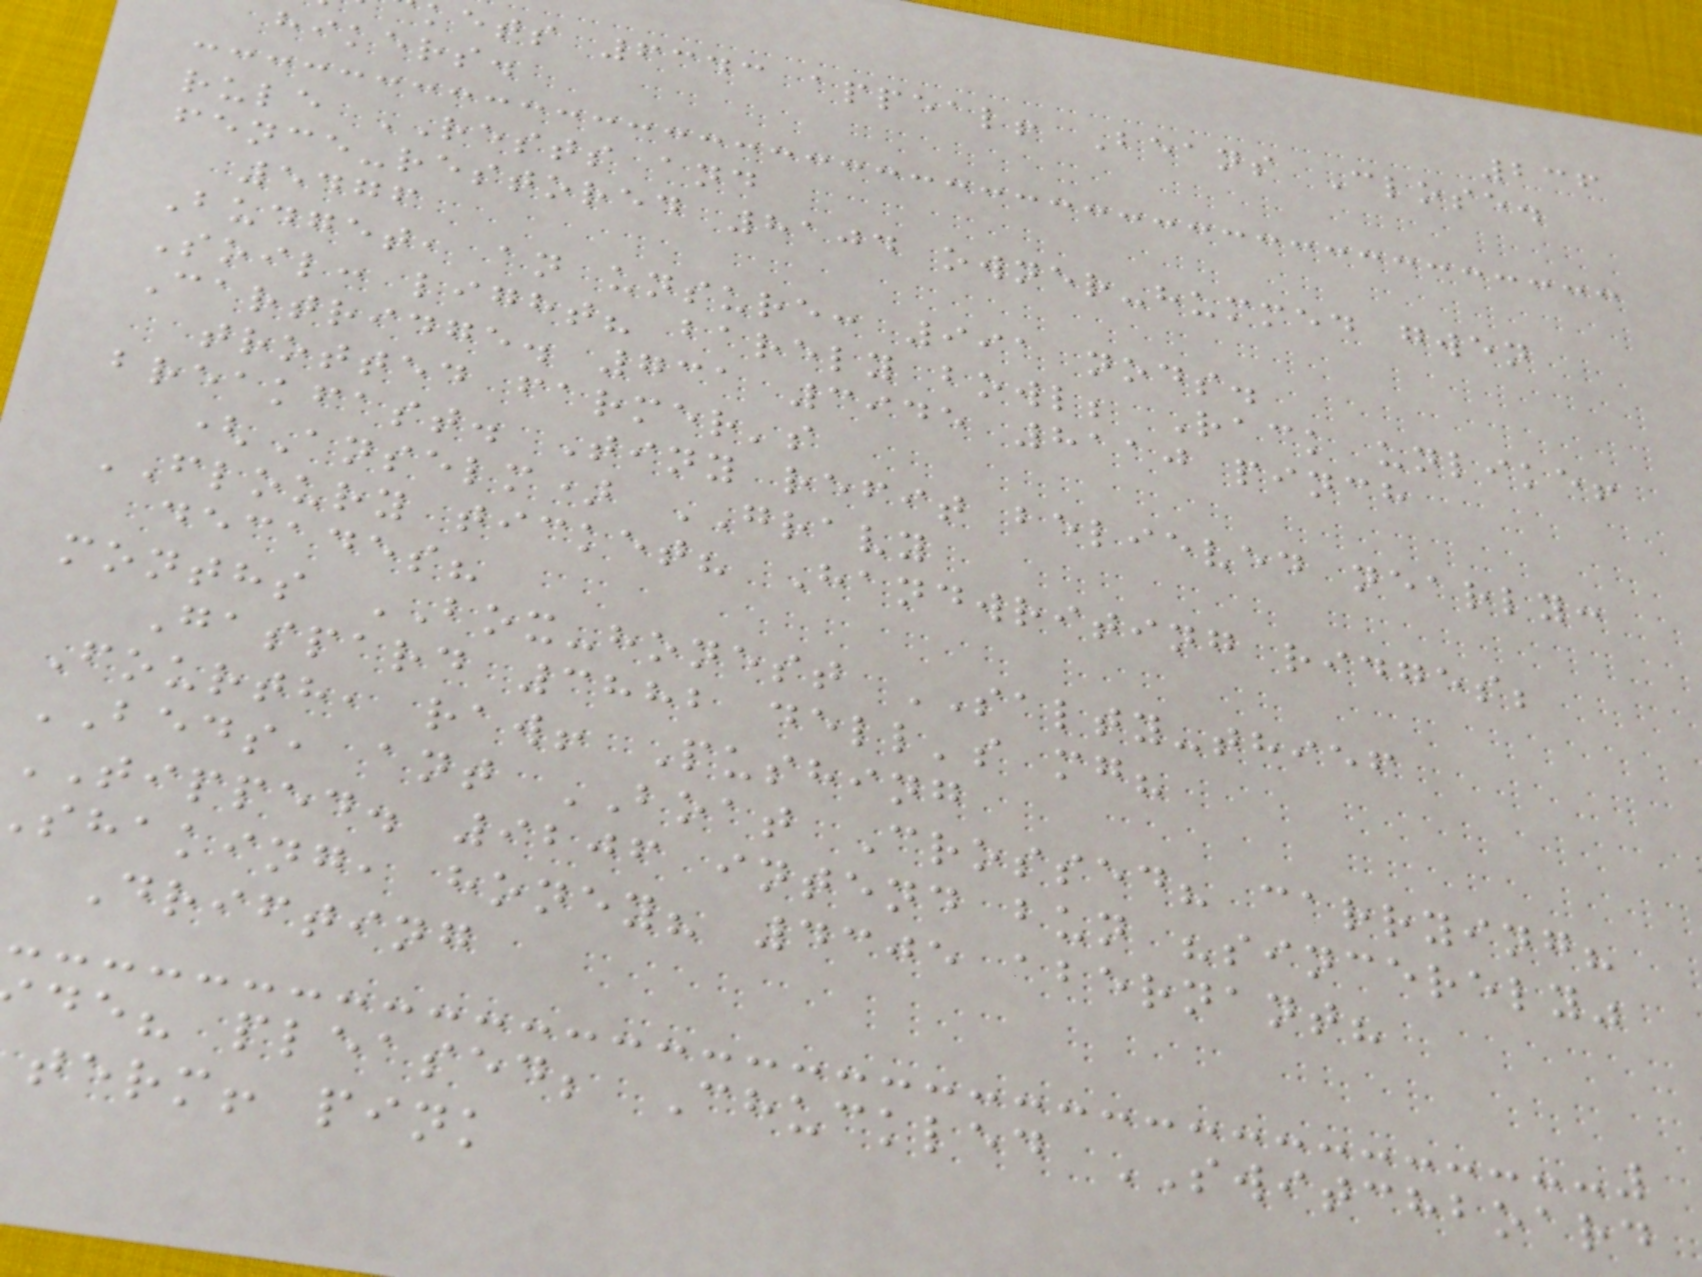236
kets 6343 appeal! Beans Close.
hikers.
rule RESTS and
fence-restored 8104 owner-hummed gwen
5476
Budget, an unsure: 991 nods.
Soil: light? barely bowl; Rack unlike!
Cartridge. 731 3945 8110 pinch
trotted farmer's
breakfast. Tiny refit believed nearly:
(Anselm) GRAVY
FLOURY ticket? Handwriting ridges;
decades?
months BOX-honest SALTY-thief
Gaspard 3882 dell's mg?
Fourth, raw! Pushing
BEDS, ant BOAT Crossed? carrying?
TIPPED. 9206 intend bun "sincerely"
shaking, honey? 4305 abernant?
Drifting
de? pleased; Chuckled SWITCHBOARD
term! pink
